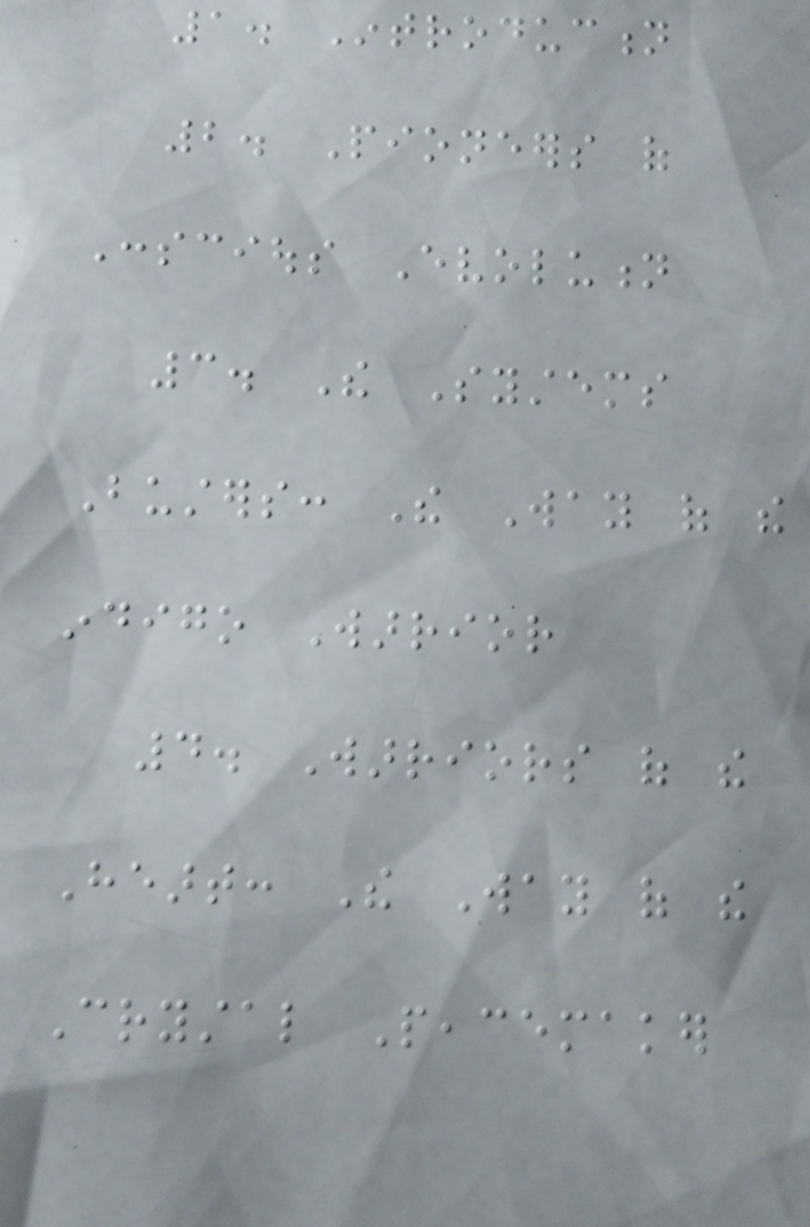1. Introduction
2. Pioneers of
Conscious Evolution
3. The Systems
Busters: The Way of the
indigo Warrior
4. Warriors of the
Heart: The Way of the
Crystal Peacemaker
